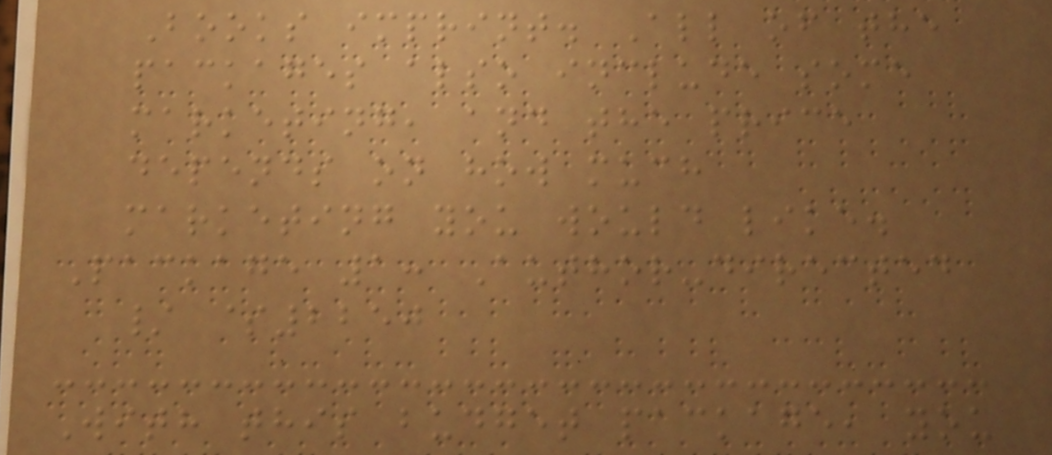Books imprint. All of the
packages also include some
marketing, and the price
depends on how much
marketing you would like.
Package 1: Author-directed
/ $2250
With this budget package, you
